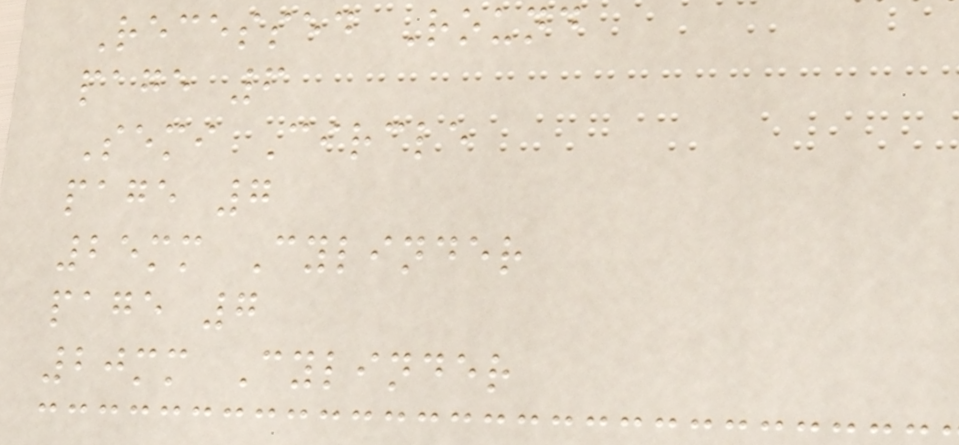Recessed Round
page 6
Semi Circle
page 7
25mm Cylinder
page 7
20mm Cylinder
